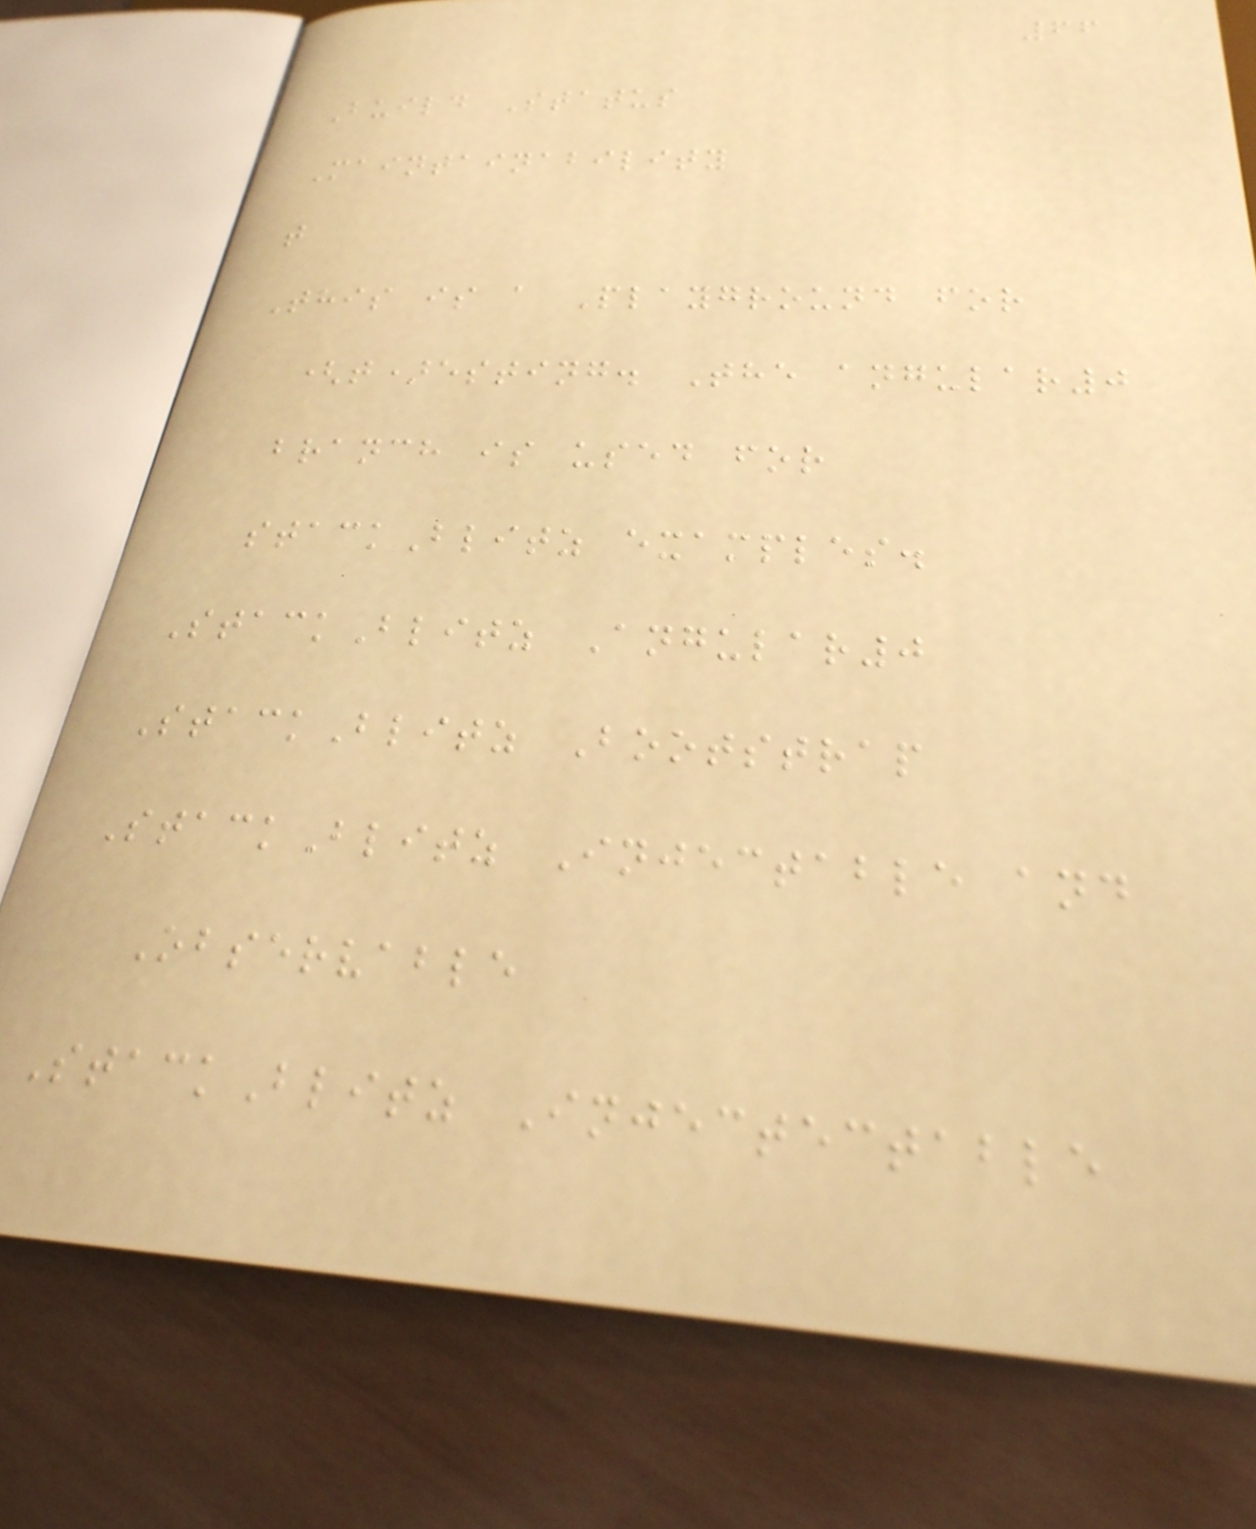66
Build Status
Maintainability
t
This is a Playground for
(t)esting. The angular0
branch is used for
stackBlitz examples.
StackBlitz Angular0
StackBlitz Bootstrap
StackBlitz Injectable and
Observable
StackBlitz Injectectable
